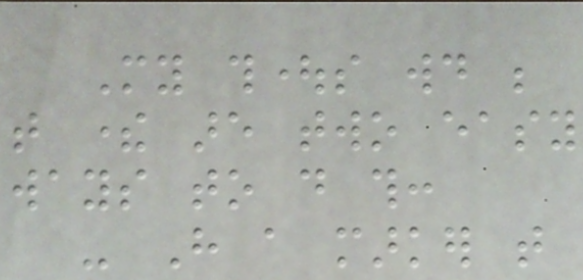My thoughts would be
that there are two easy
ways to do this:
- Have a marker that
